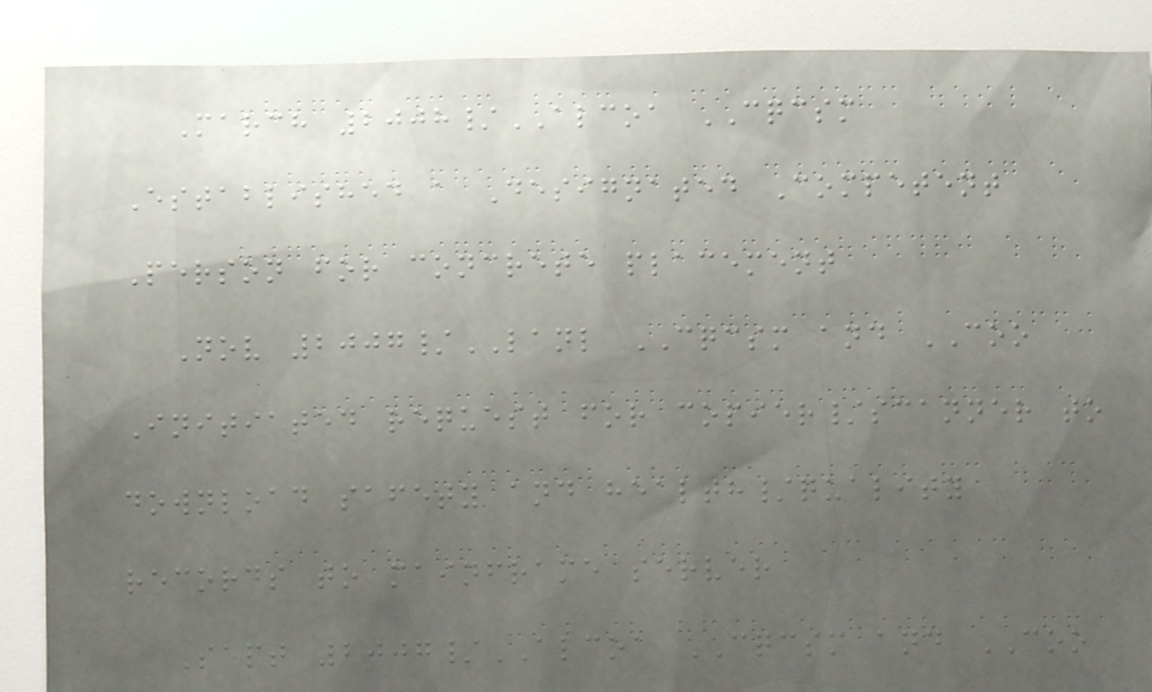March 2008/ALCOA CQCSM
Established a Designated Competent
Person for concrete placement
Nov 2007/LANL CQCSM and COO
Initiated request for copier/scanner to
download safety and health/quality
records to mainframe server
Sept 2007/ALCOA CQCSM and COO
